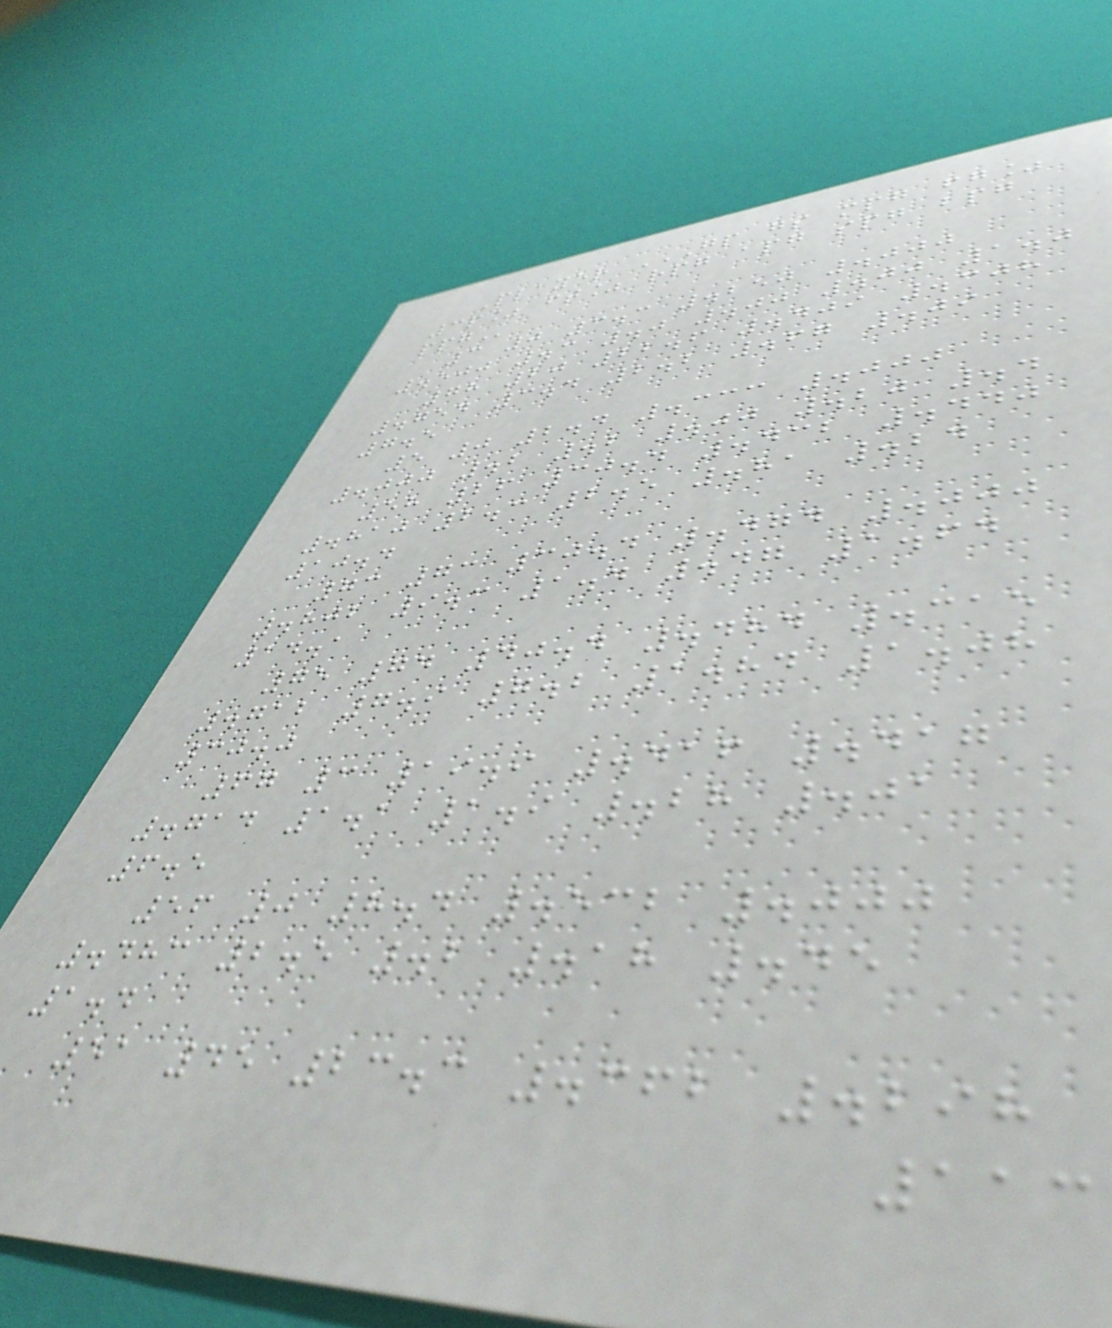Player GP GS MPG FG%
3P% FT% RPG APG SPG BPG
PPG
3 0 3.3 .250 .000
.500 .3 .0 .00 .00 1.0
78 20 22.6 .409 .308
.754 3.4 2.2 .67 .09
7.5
5 0 2.4 .333 .000
.000 .2 .2 .00 .20 .4
58 26 30.4 .432 .440
.810 2.3 2.5 .81 .24
10.4
73 73 30.4 .474 .000
.802 9.3 1.4 .47 1.64
14.1
75 74 40.4 .484 .315
.712 7.9 7.2 1.84 1.08
30.0
67 3 19.9 .416 .417
.714 1.1 1.9 .28 .01
6.5
56 0 8.4 .532 .000
.483 2.5 .2 .18 .45
1.4
51 45 23.3 .362 .298
113
